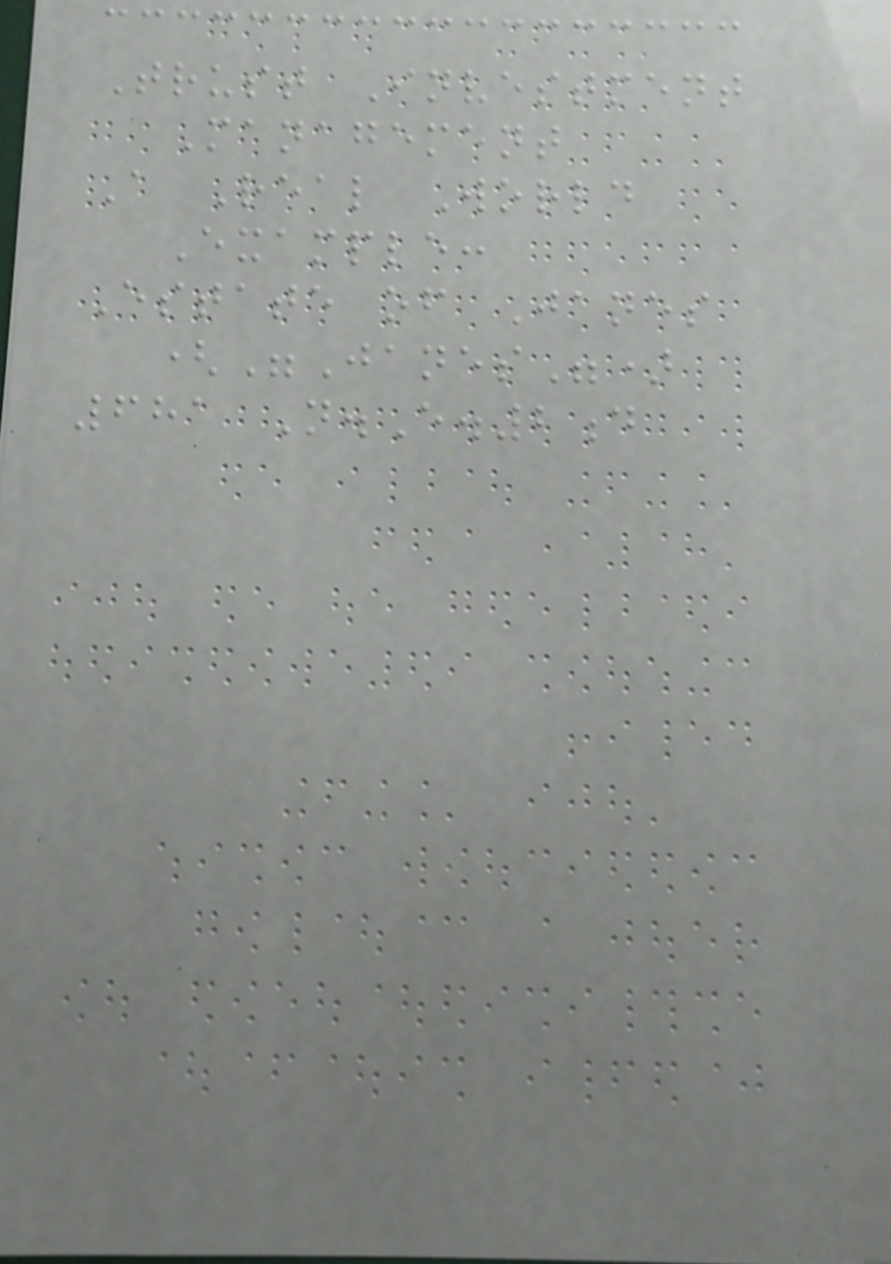Trust Investment
Management
A Real World
Example:
Estate of Janes
("Janes")
681 N.E.2d
